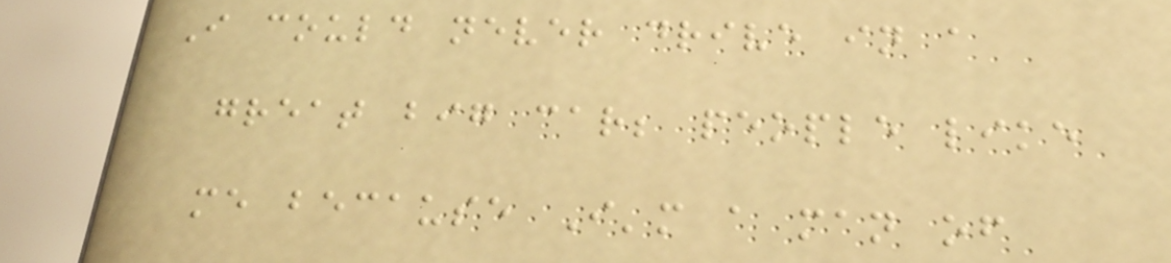I could never drive in a
great big car; people like
me because I'm a man of
